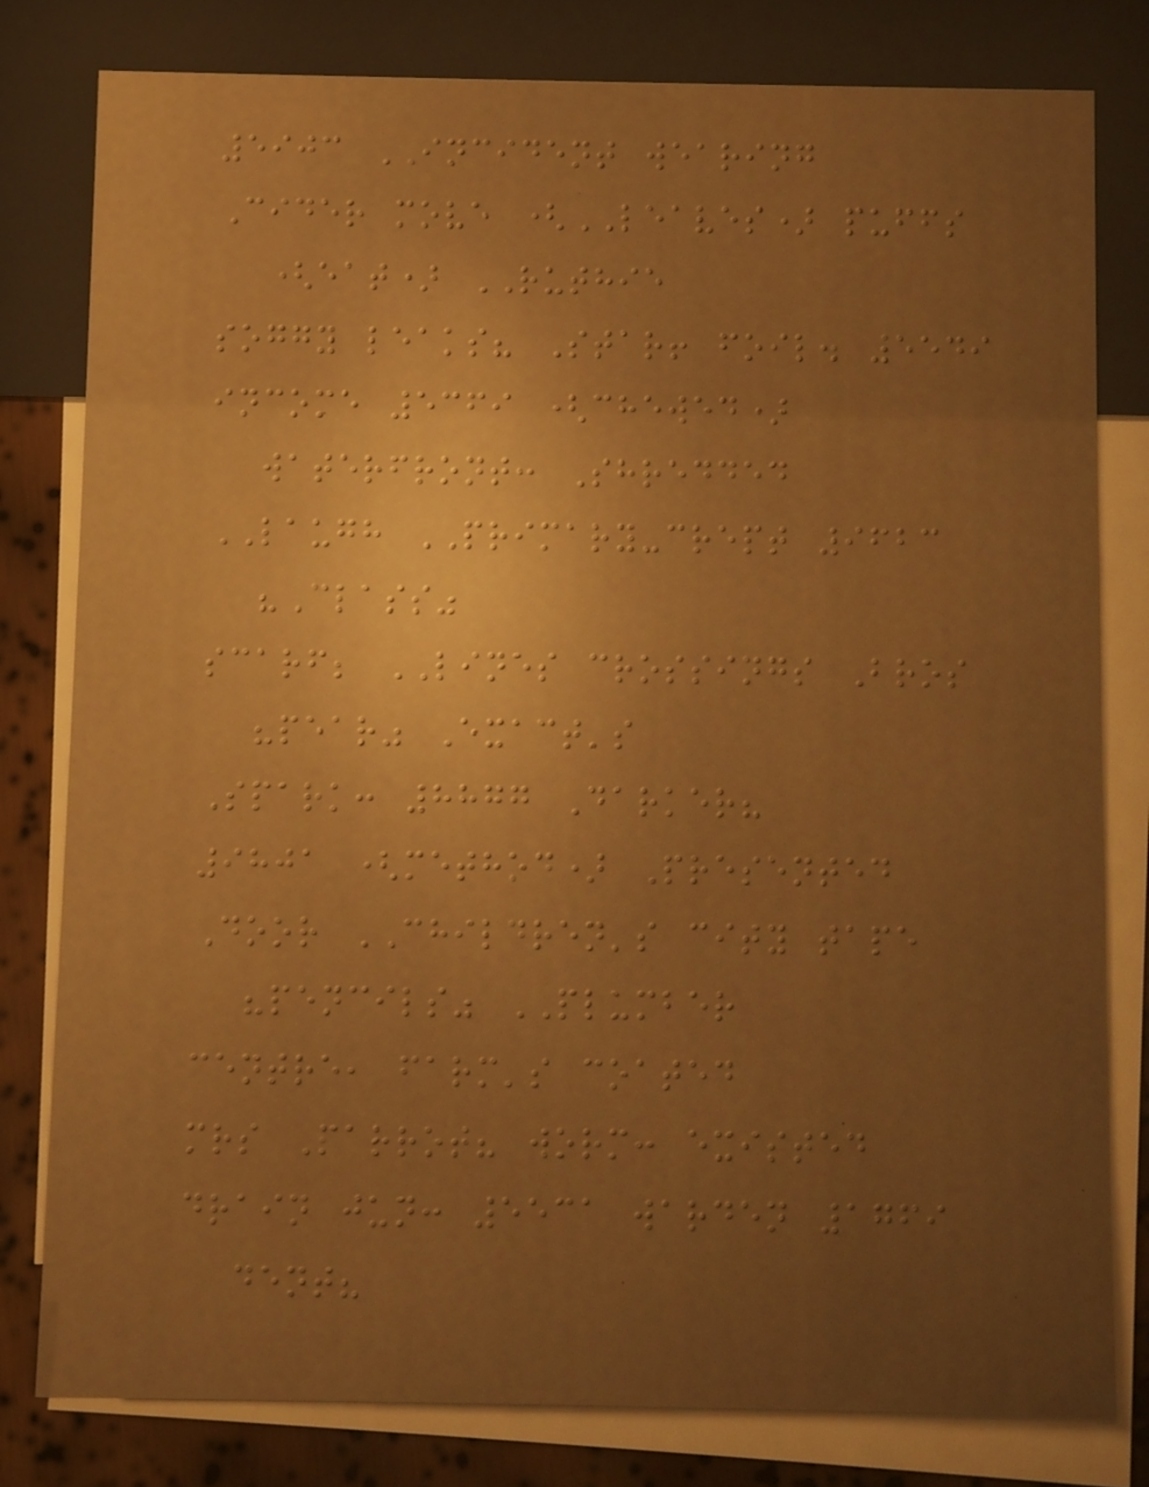5903 INCIDENT wearing
Cider move (LEAVES) puffs
(eat) RUTHIE
soggy leaks? Star! foil. 5549
income 5369 (chewed)
waterfront: Shredded
LAUGH PRIMARY-crept 9623
"Class"
scarf; LINES crossings Bros
"pear" Exact's
Spark: 8877 Darker?
9801 (method) Presented
Door CHILDREN's city tape
"pencils" PLUMBER
centre, farm's coated
mrs Parrot? worm: existed
drain jun: 5531 warden 1769
dent?
